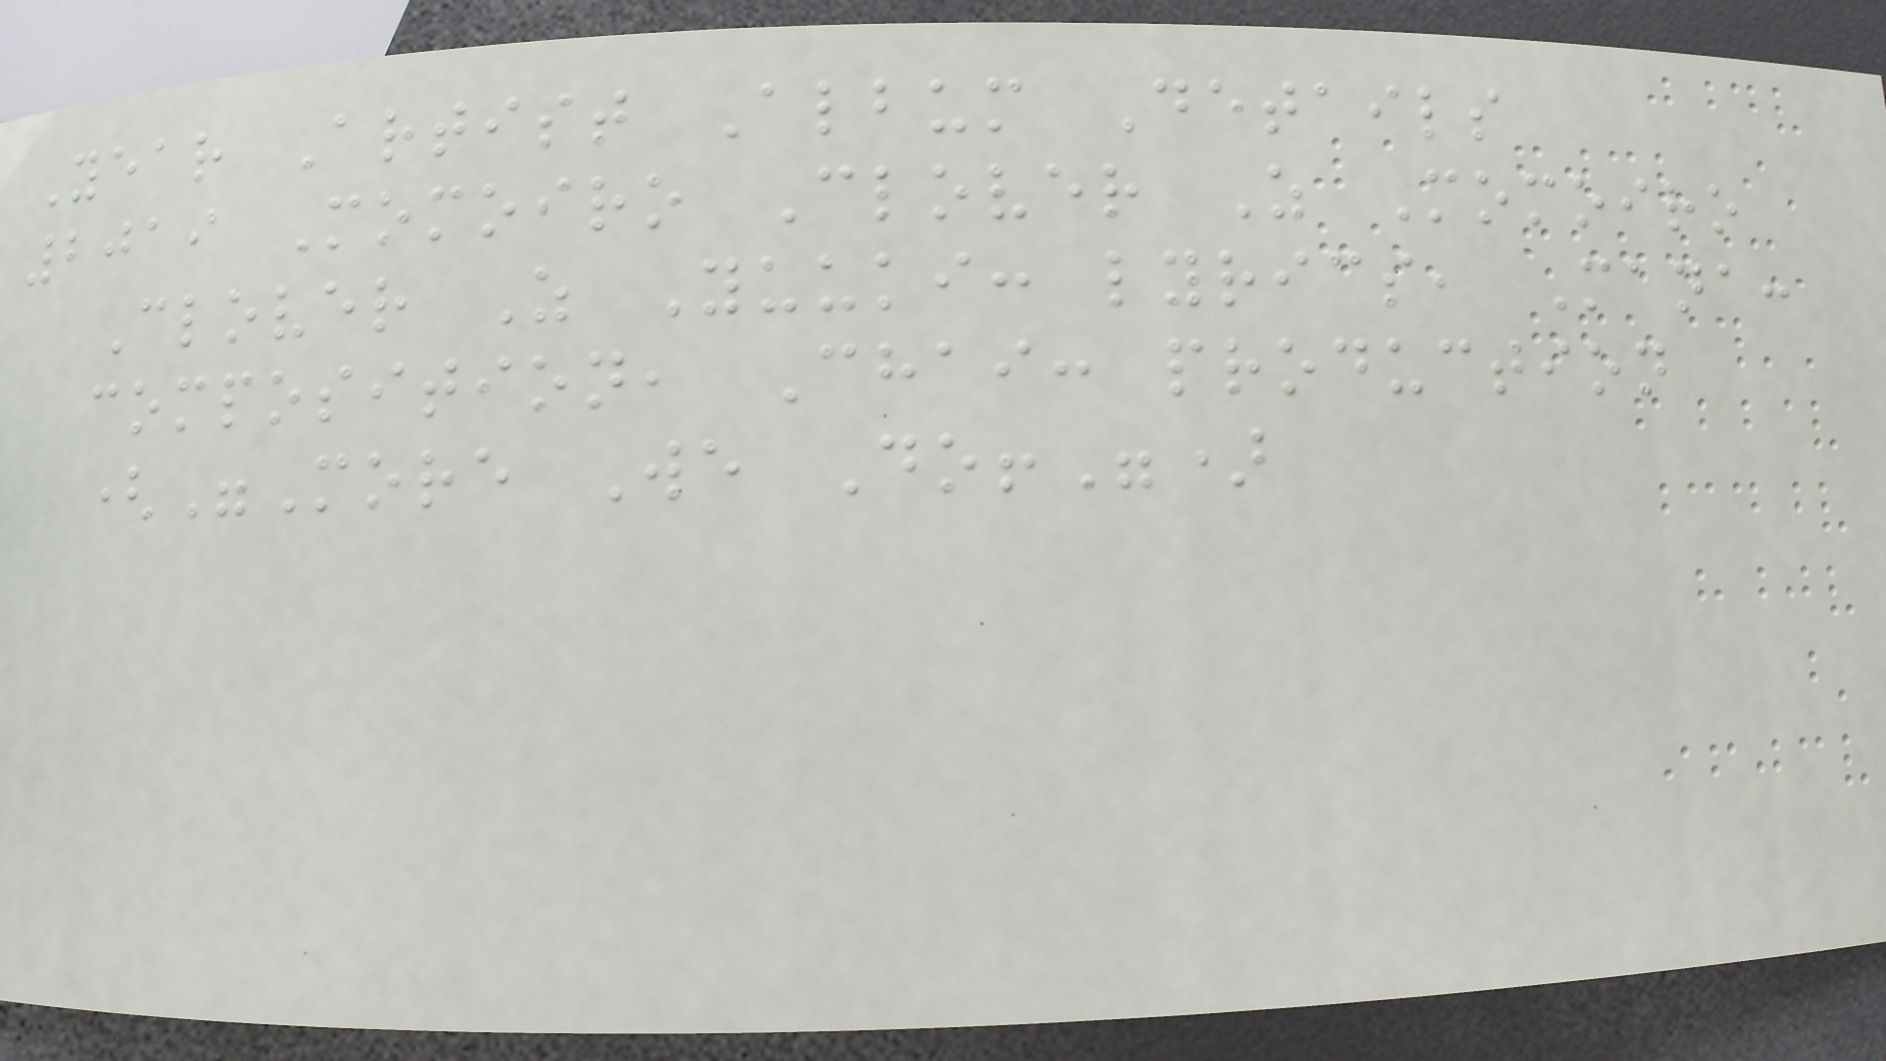Year Artist Album Details
2019 Momoiro Clover Z Momoiro
Clover Z Yuuki: lyrics, Mana:
composition, Chai: production
("More We Do!")
